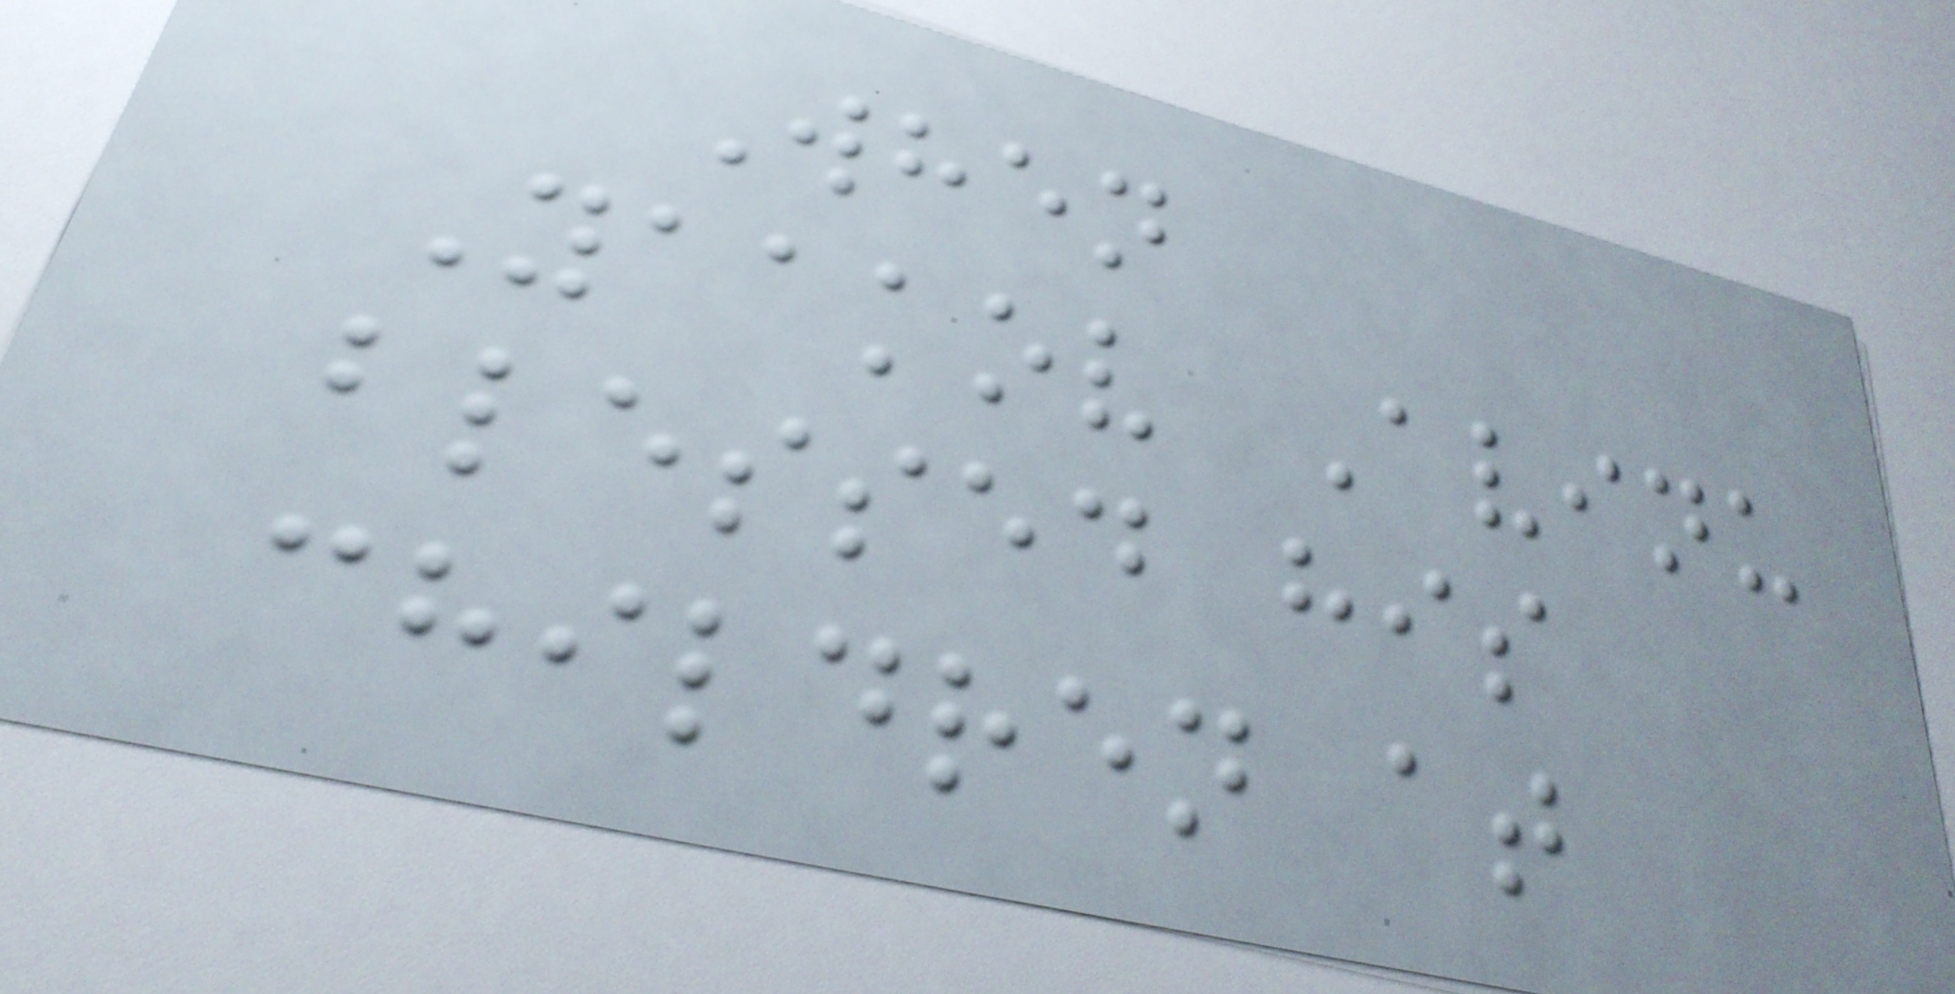When
Yaakov Avinu
blessed his
children at
